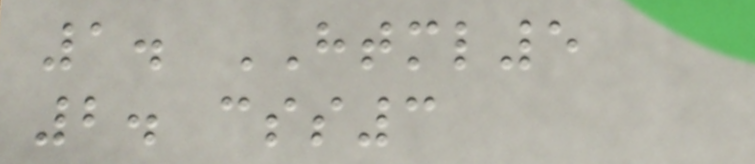1. HTML5
2. css3
